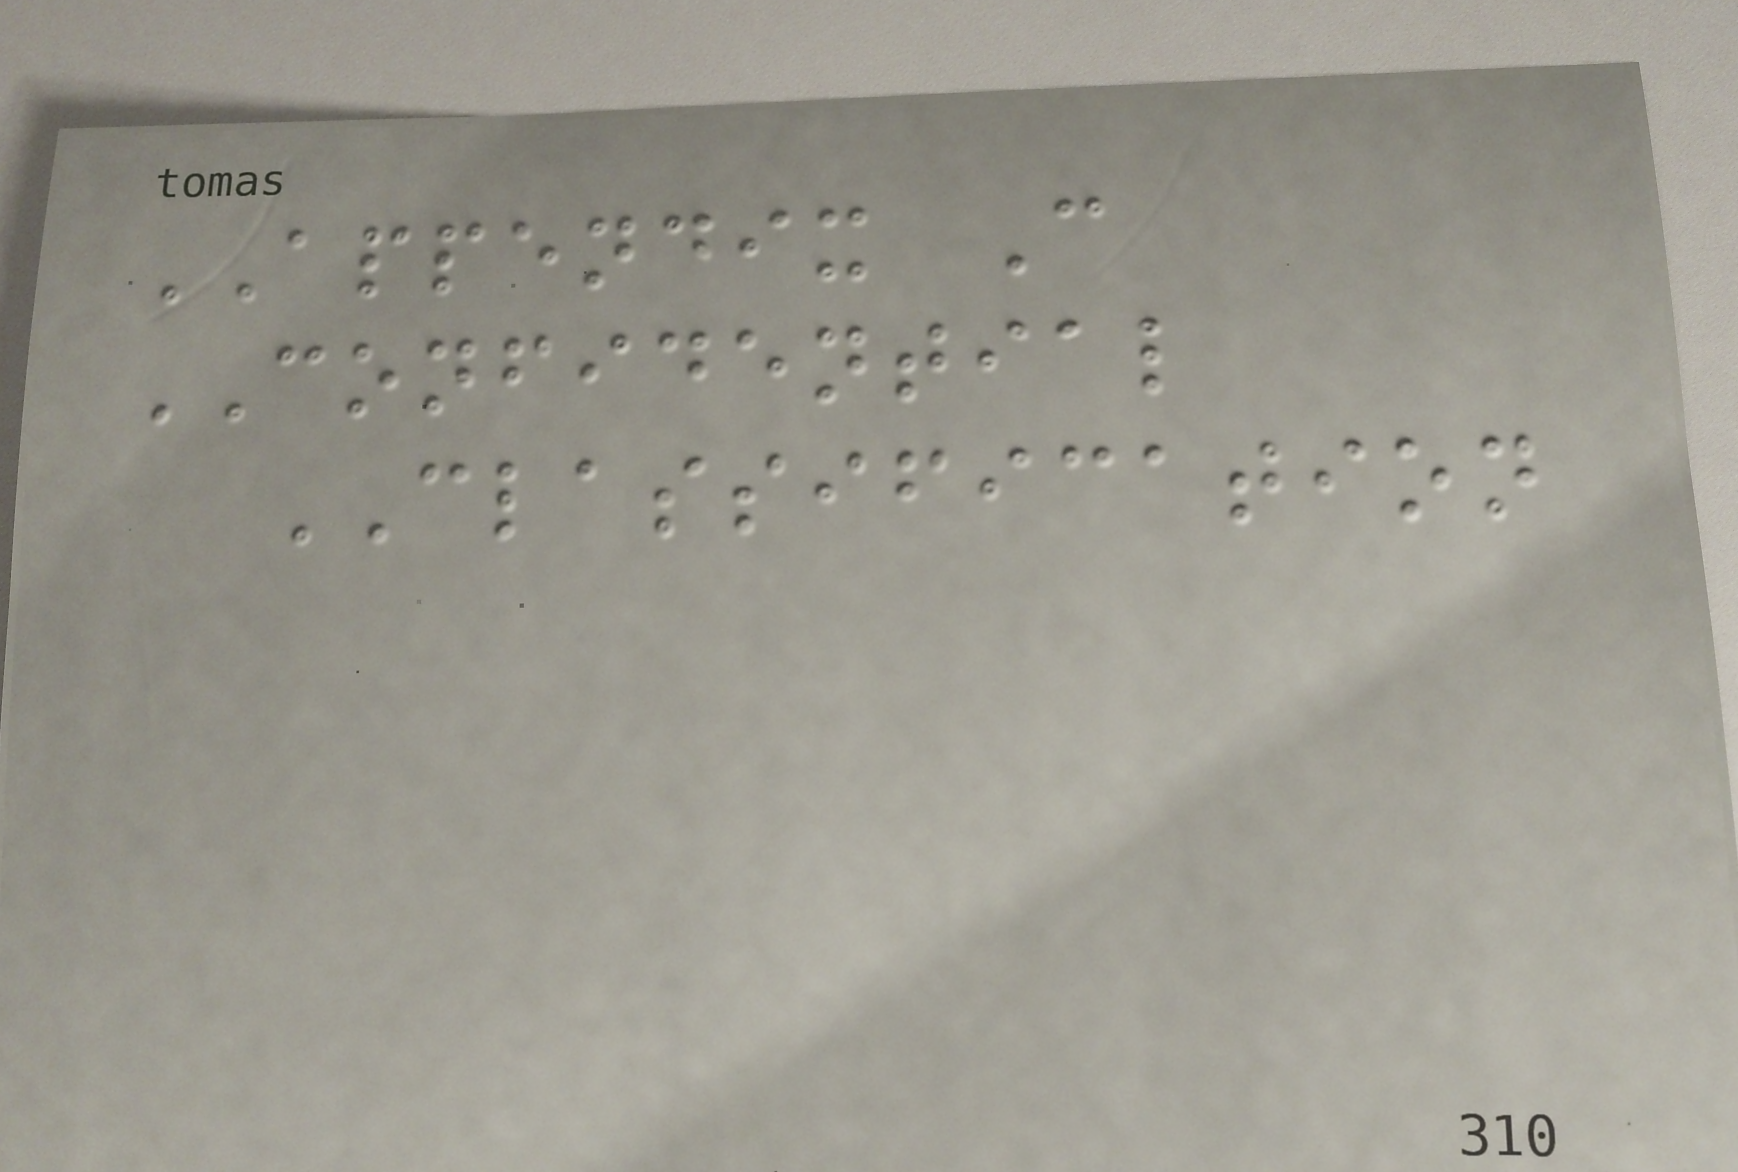APPENDIX C
CONFIDENTIAL
CLASSIFICATION
